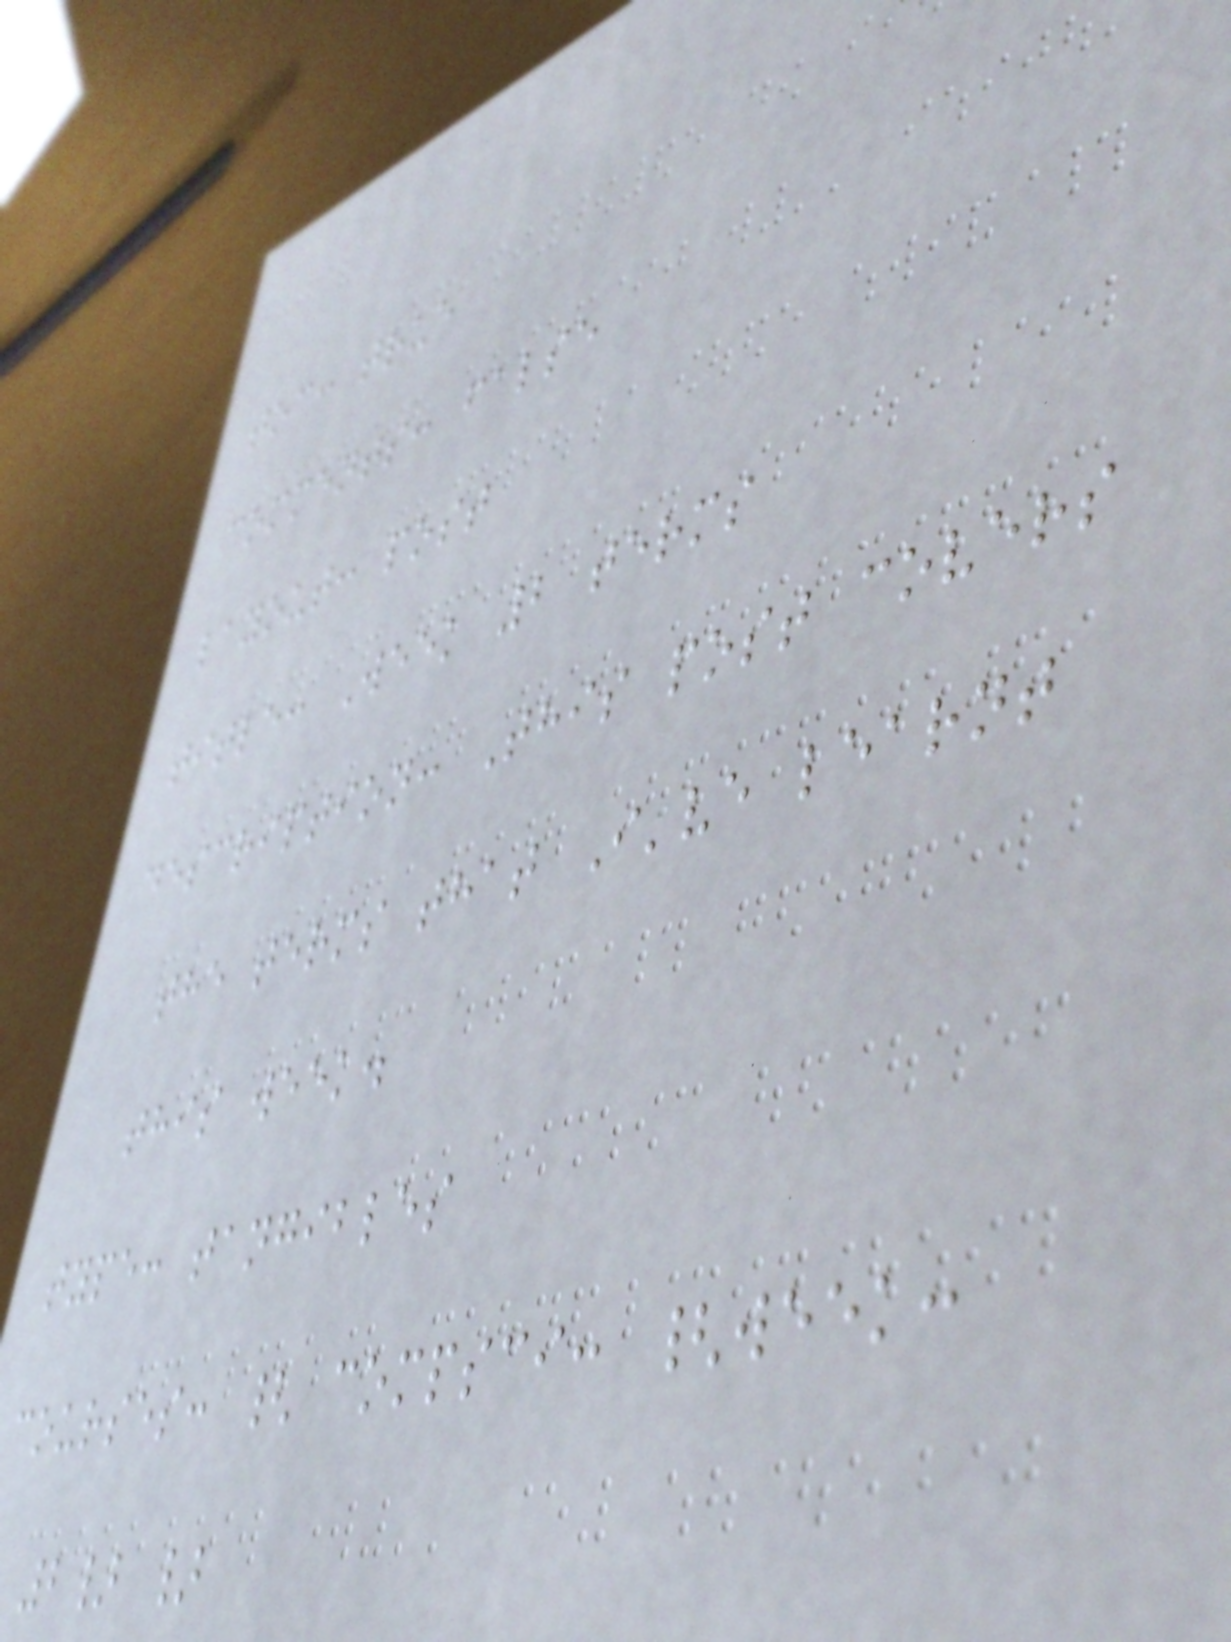toc: true
comments: false
layout: post
title: Week 2 terms
description: This post covers
the terms that I've learnt
this week.
type: tangibles
courses: { compsci: {week:
2} }
